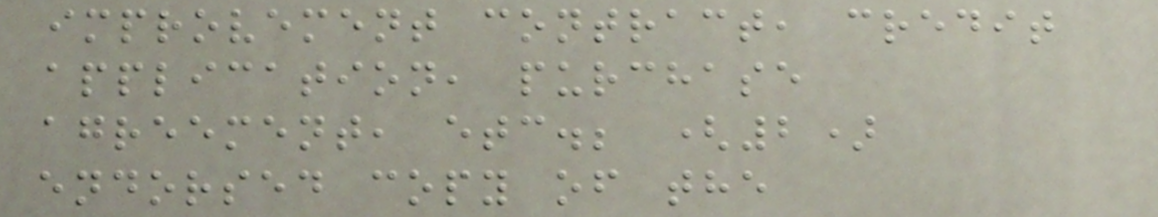improvement contract, credit
application, purchase
agreement, etc.; (2)
endorsed copy of the
